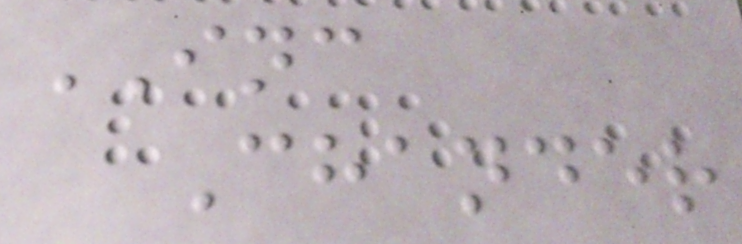INC
Chander
